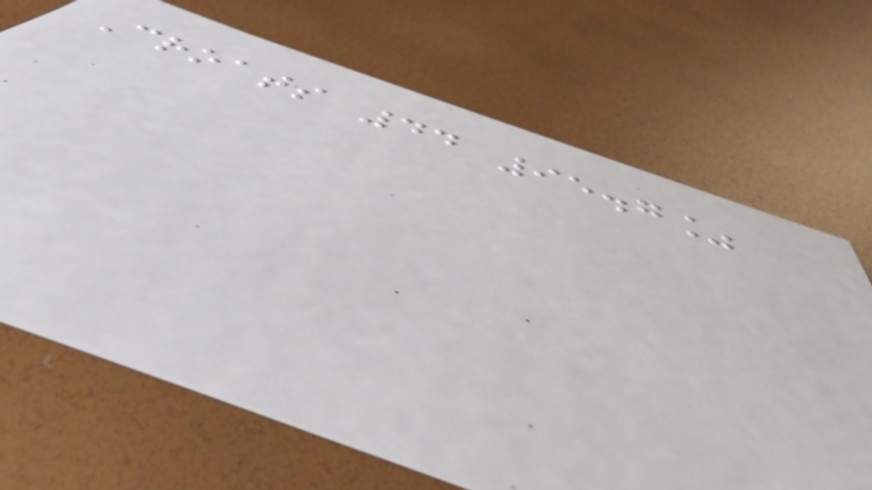Croats 44 95.7%
